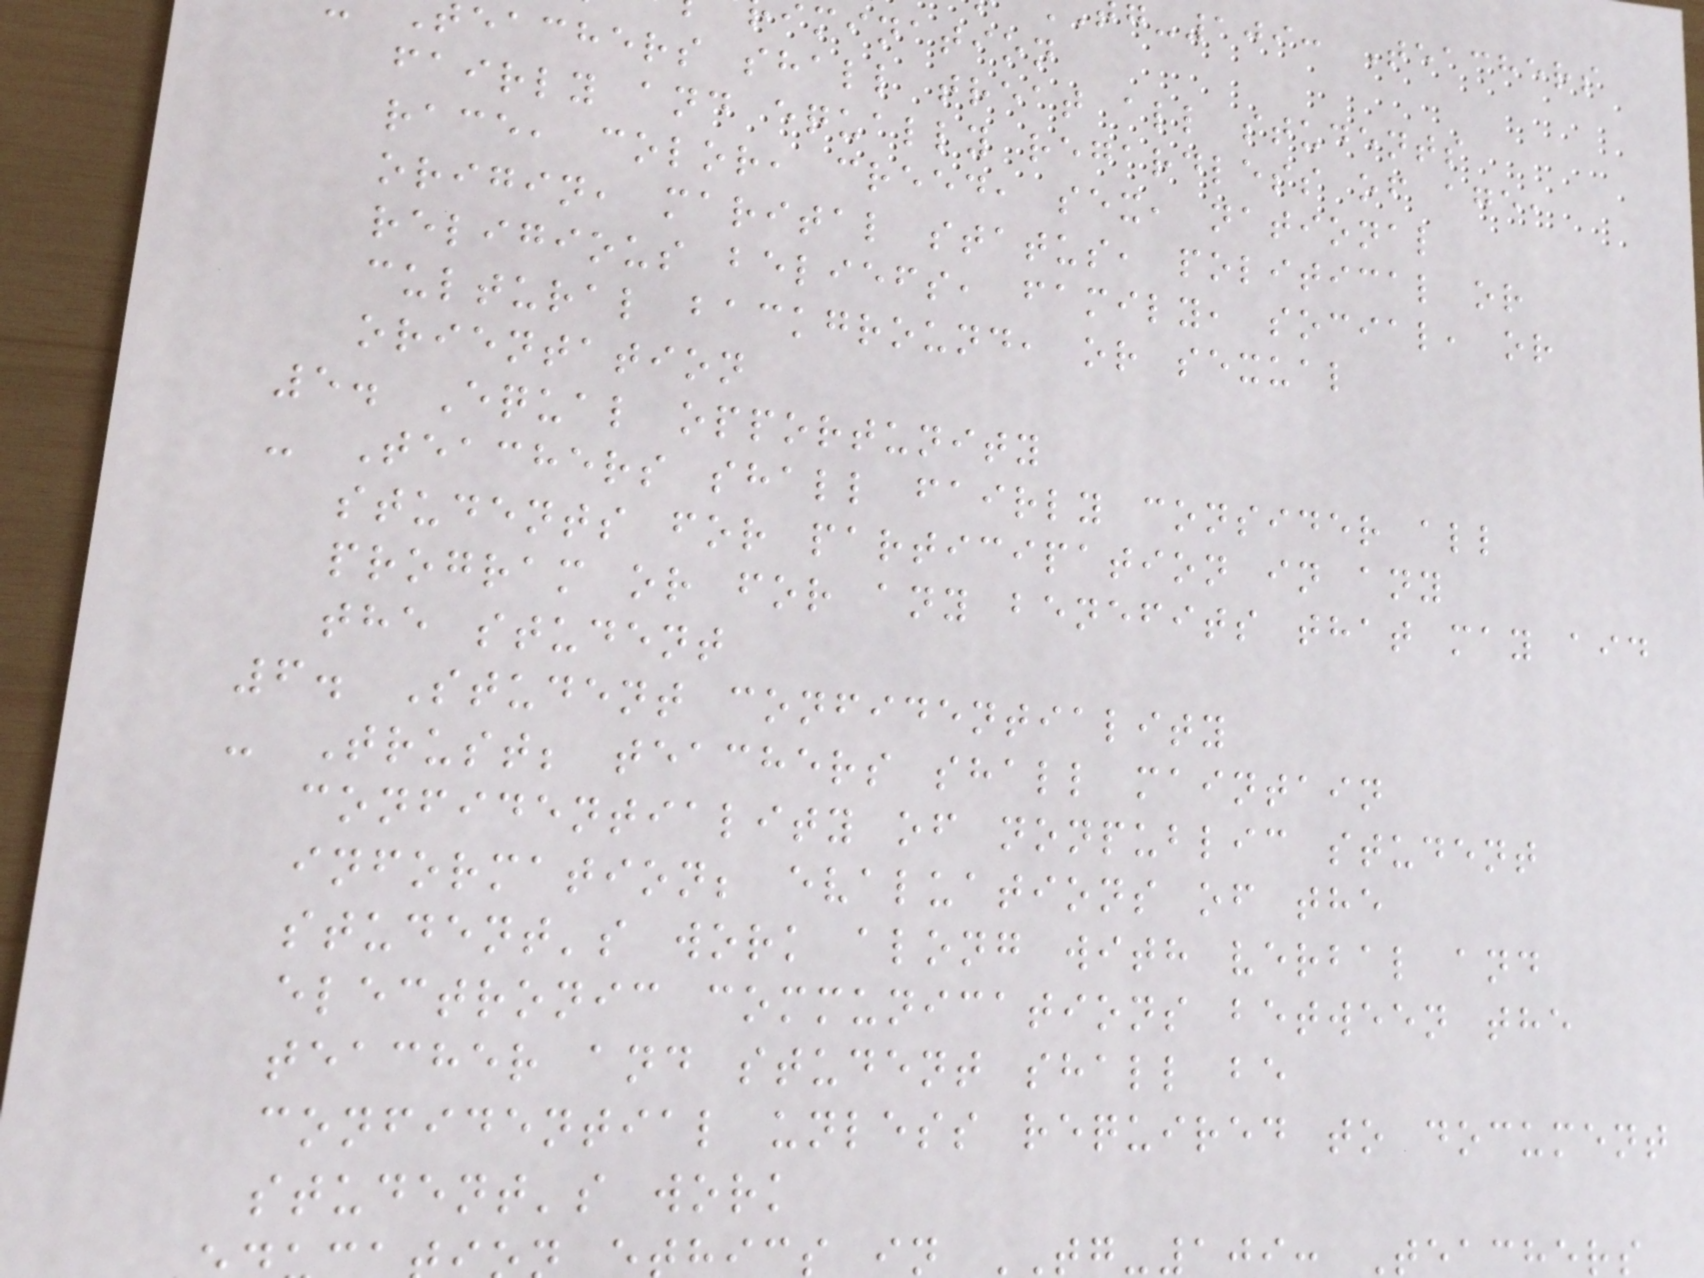g-109: Teachers
mination
eachers shall treat all students
fairly and equally regardless of age,
race, color, creed, sex, national
origin, marital status, political or
religious beliefs, family, social, or
cultural background, or sexual
orientation
5. Equal opportunity
- Teachers shall fairly consider all
students for participation in any
program or for any benefits that may aid
the student
6. Student confidentiality
- Trust; teachers shall maintain
confidentiality of nonpublic student
information; evaluations of the
student's work along with verbal and
electronic communications between the
teacher and student shall be
confidential unless required to document
student's work
in TG-109: Teachers
